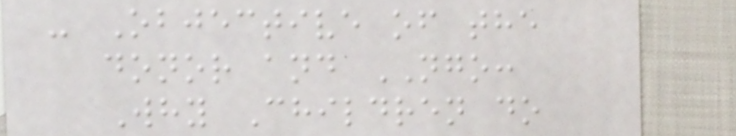- Objective of the
donor and NGO:
Why Children do
